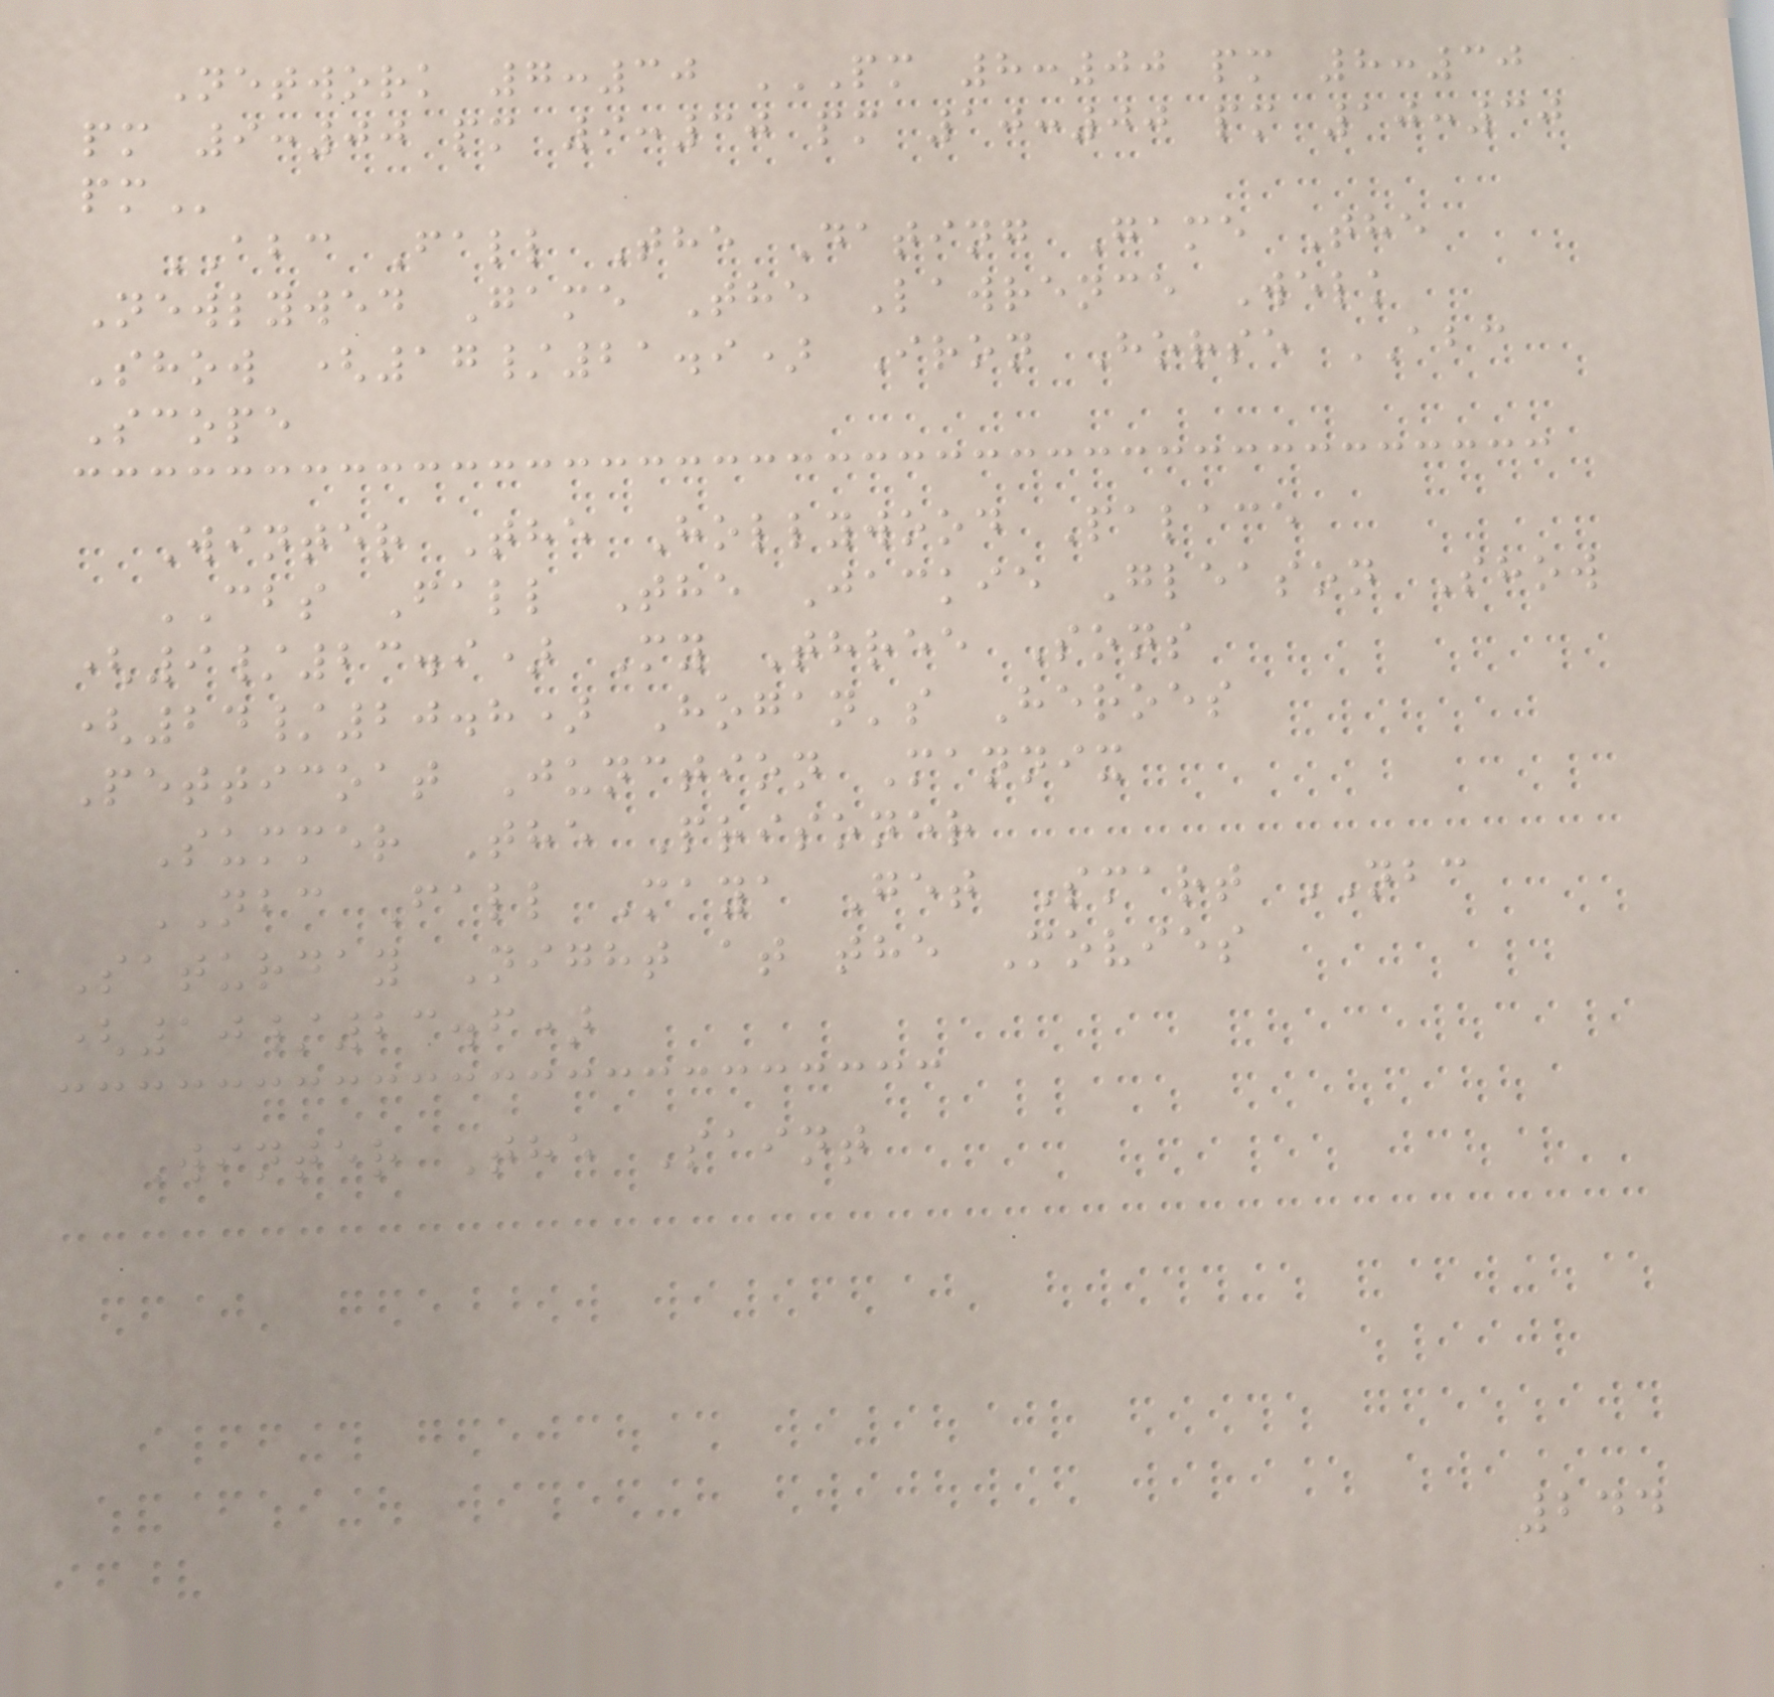Network 7:30 PM 8:00 PM 8:30
PM 9:00 PM 9:30 PM 10:00 PM 10:30
PM
ABC Fall The Dating Game The
Newlywed Game The Lawrence Welk
Show (17/21.9) Iron Horse ABC
Scope
Winter The Hollywood Palace
CBS Fall The Jackie Gleason Show
(9/23.9) My Three Sons
(24/20.8) Hogan's Heroes
Petticoat Junction Mannix
Summer The Prisoner
NBC Fall Maya Get Smart NBC
Saturday Night at the Movies
(10/23.6)
Winter The Saint
244
